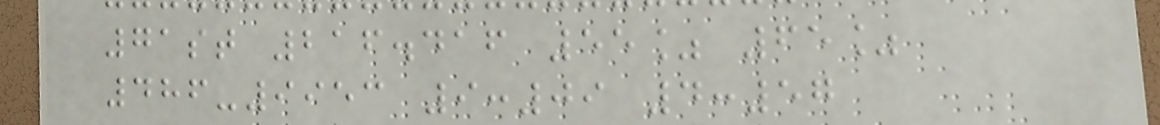71st 216.416 55% 65%
486-9953 9:09 4:57
